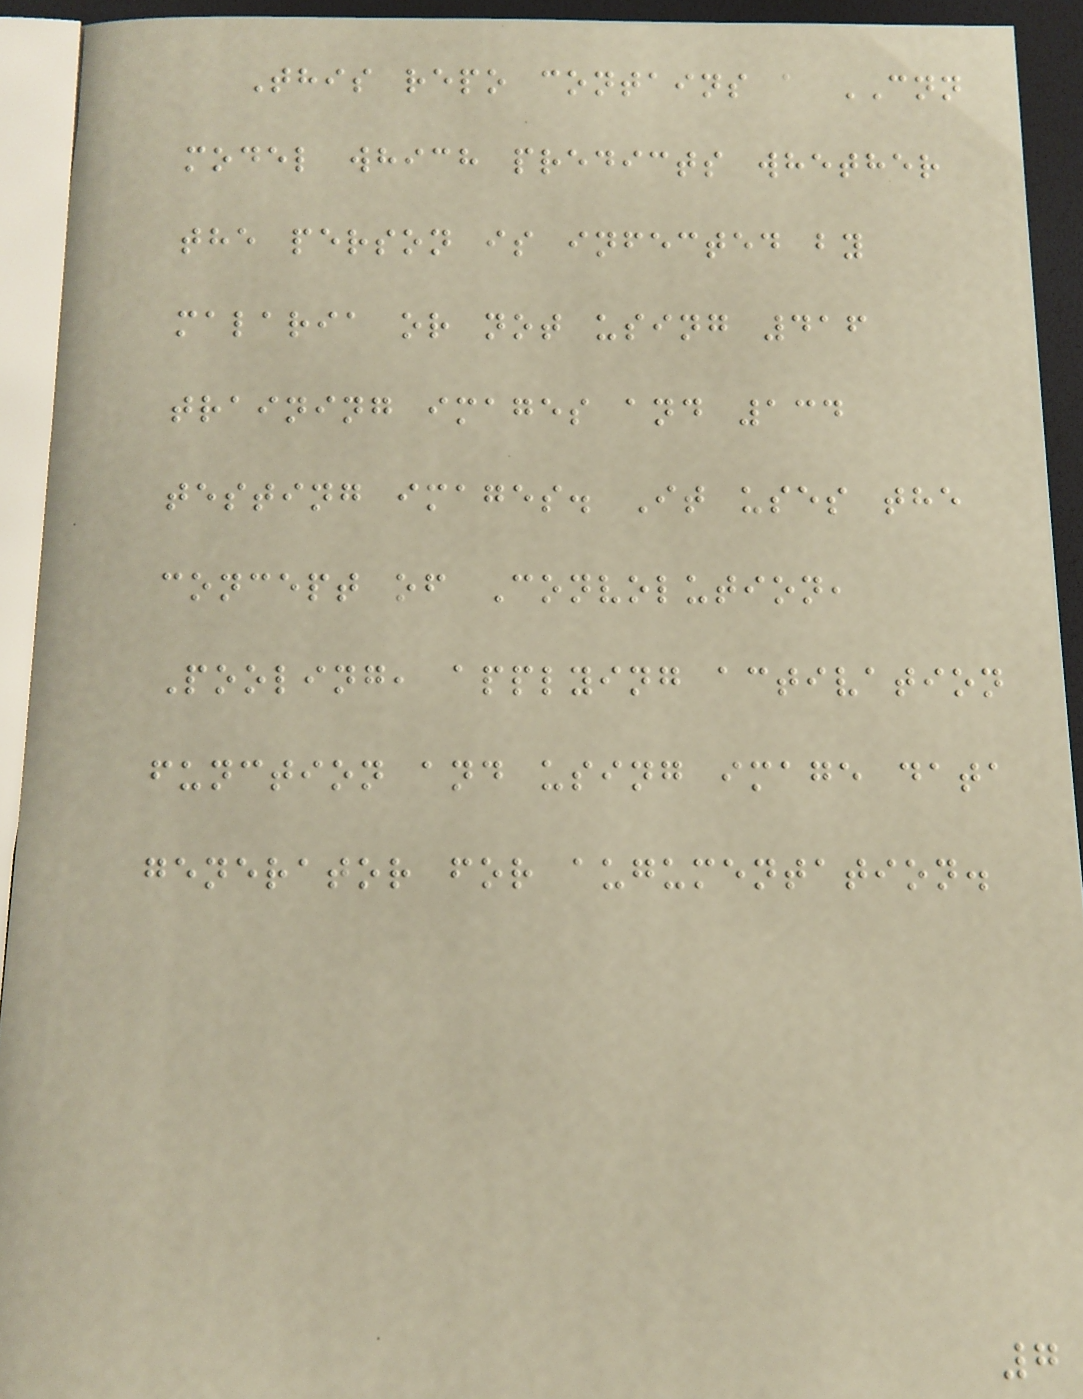This repo contains a CNN
model which predicts whether
the person is infected by
malaria or not using 416
training images and 134
testing images. It uses the
concept of Convolution,
Pooling, applying activation
function and using image data
generator for augumentation.
7
